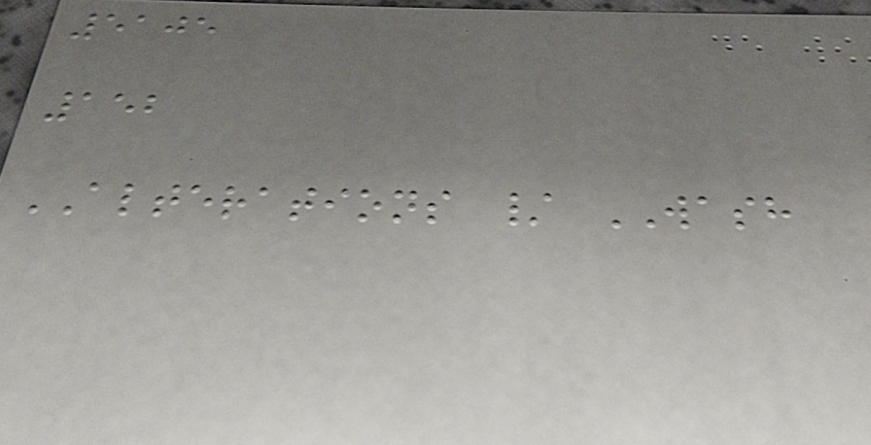5105
152
ALTERATIONS / WASH
